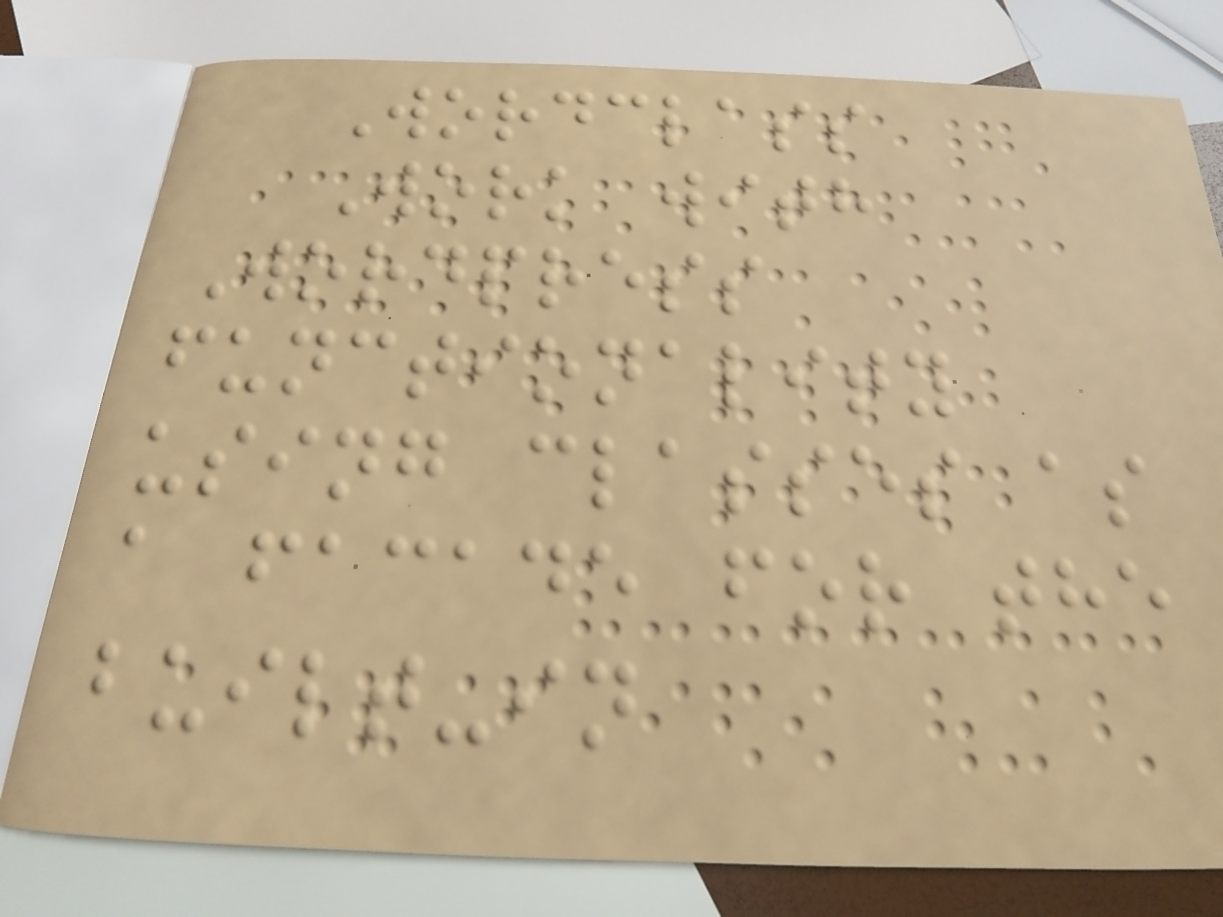Wordclass
Work with
Wordpress
functionality
using classes as
a facade for the
built-in
